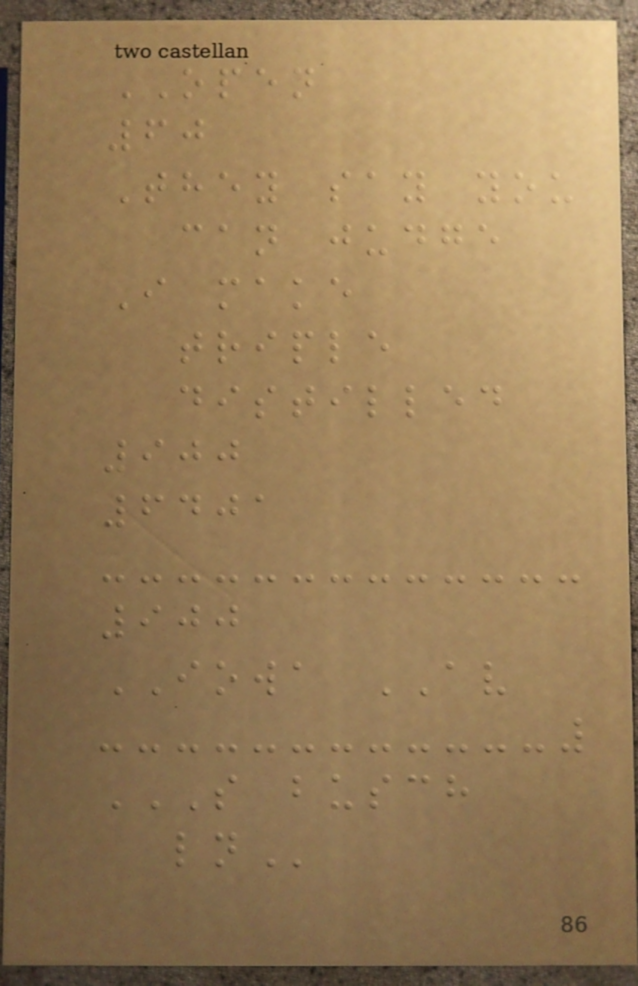OPEN
60
They say you
can judge
I make
triple
distilled
900
6401
900
IOWA AV
S BUSCH
LN
